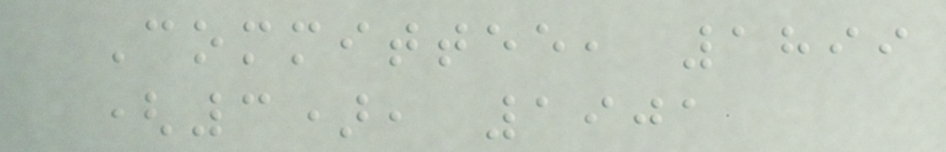Committee, 1899
(3), 1901
